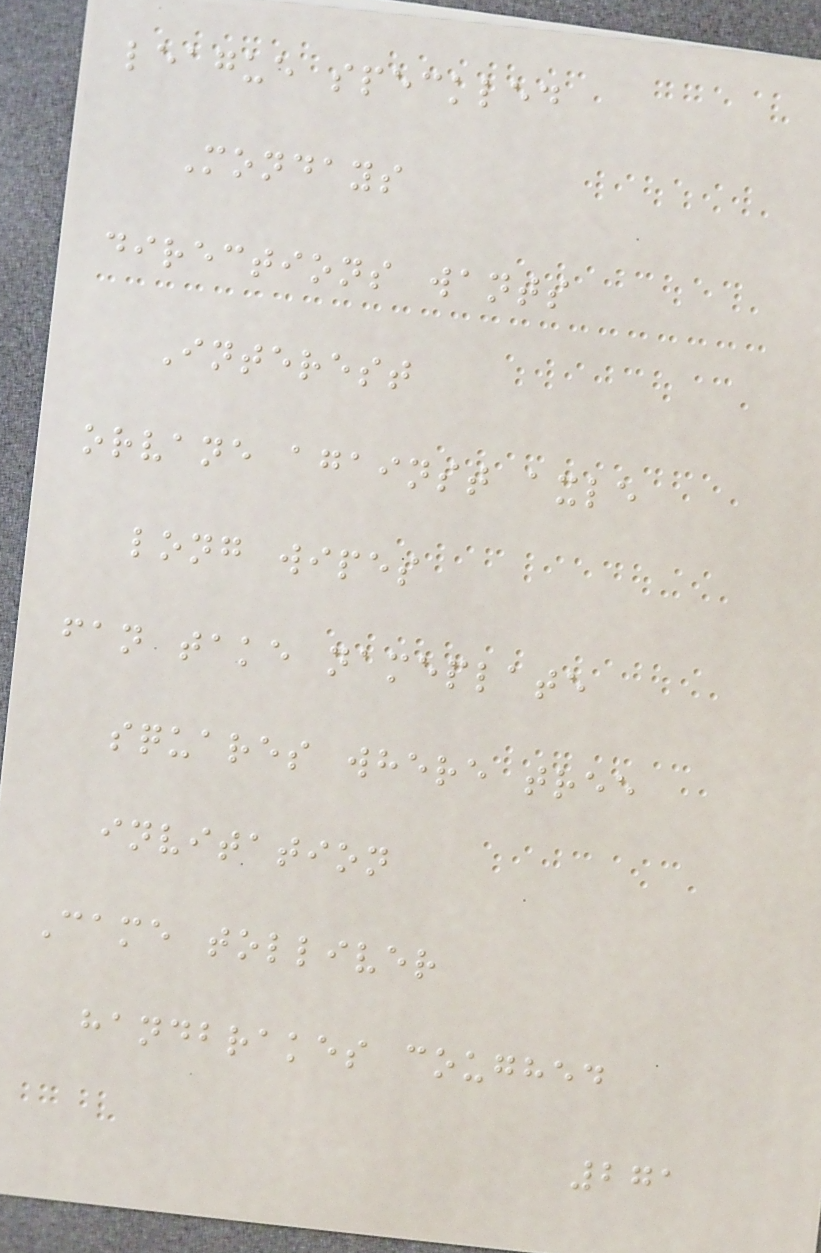league speckled
Mondays
directions wants
Interest
orvane against axle
long wipes
fan take nameplate
squares where tree
invitation
Came tolliver
handbrakes coughed
271
